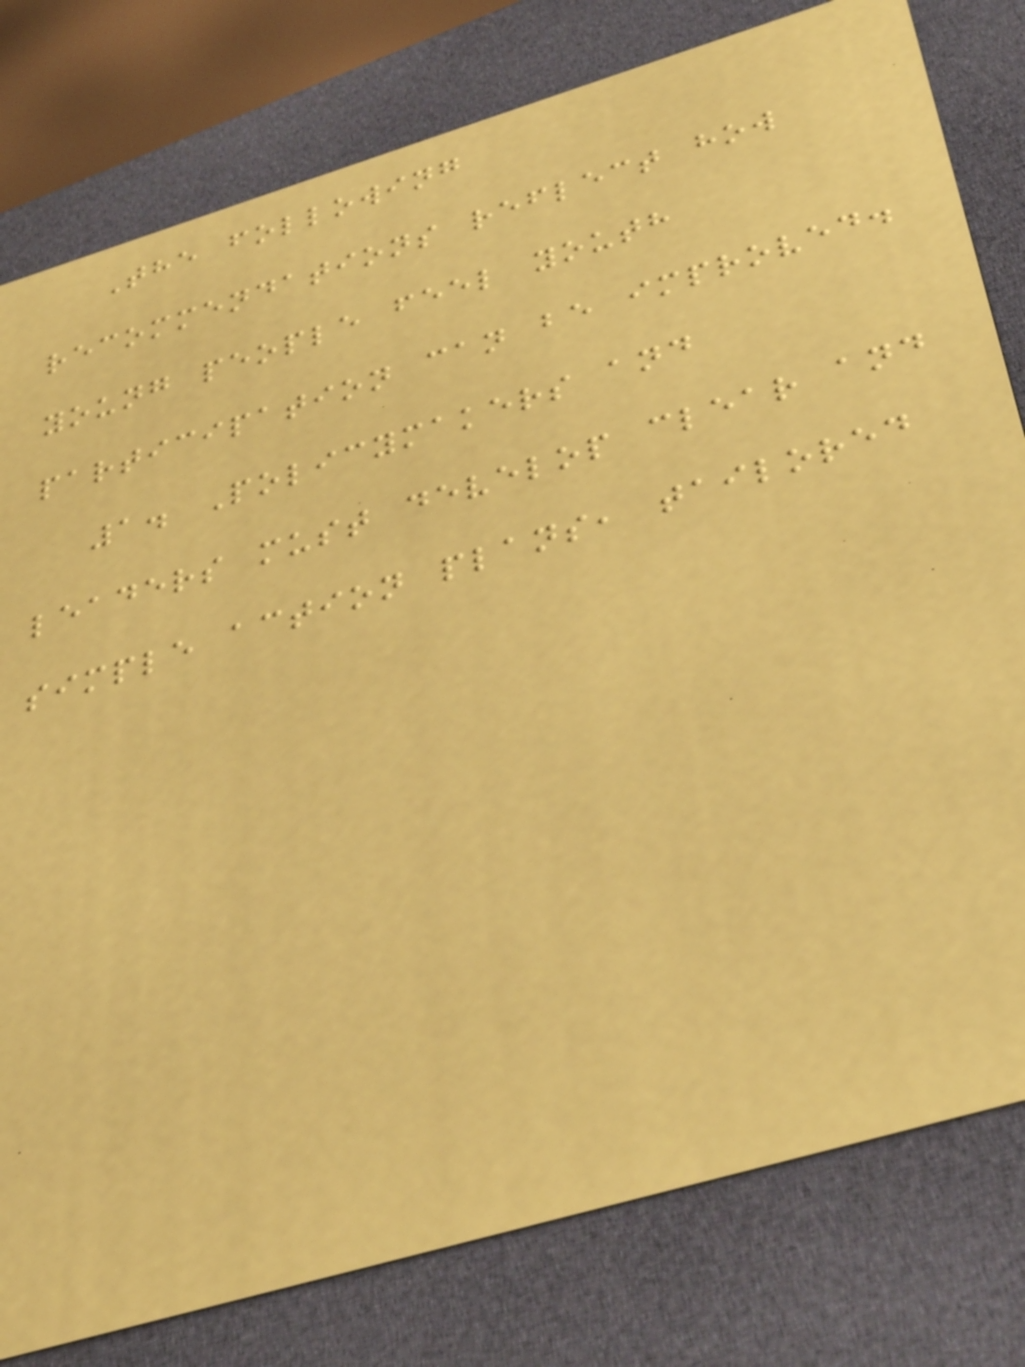The following
recommendations reflect how
young people feel youth
participation can be improved.
1. Policymakers and
leaders must develop clear and
simple action plans, tailored
